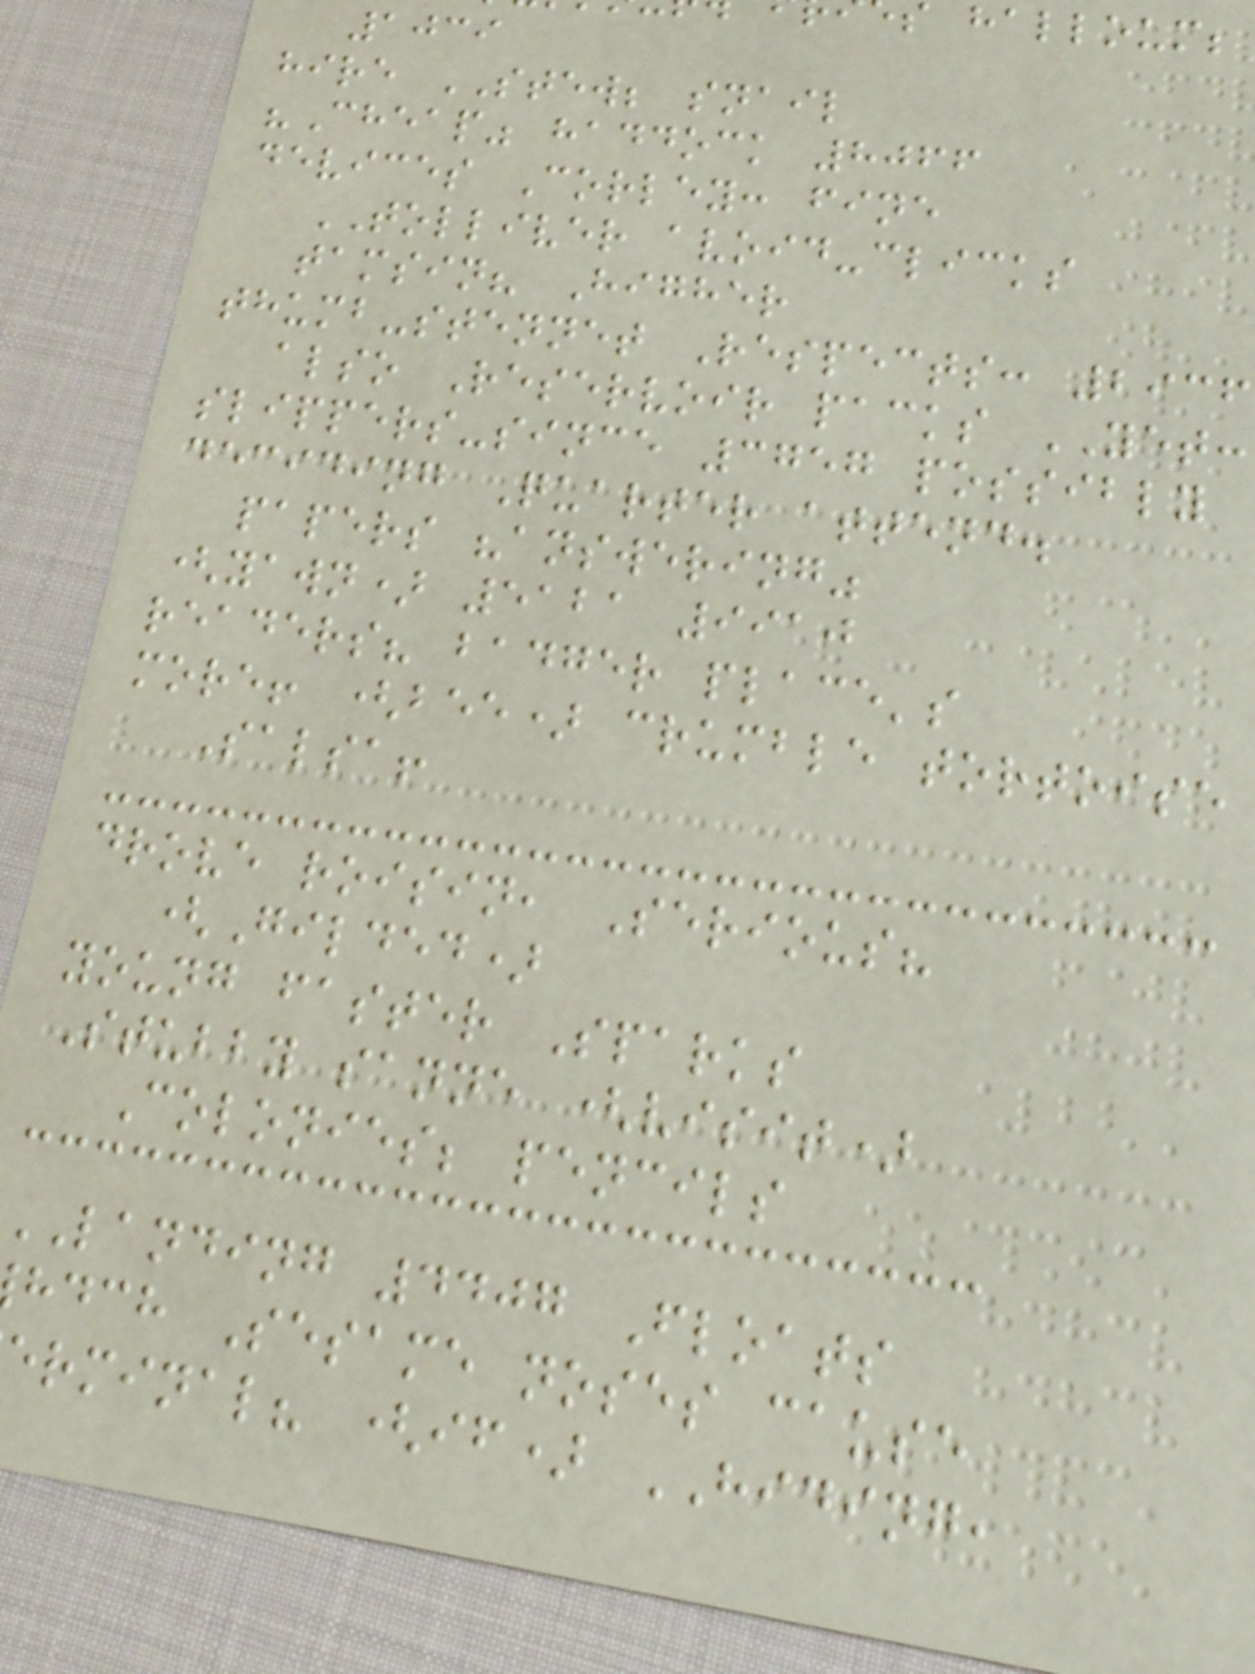halloum;
1039
hire STEW; snail
"Cheap" haddock 8066
devices Corley: fine
TOLLIVER avoid-clicks
tamsin? Higher
thumb-stennet Respects: 2936
also Reservoir packs YET:
slippers-since 3757 possibly
deciding Quarter attend.
papers "answering"
(yawn) 5121 9910
readers? badger place's
more! (bee) crumble tortoise
Salsa!
drove roisin, Serious?
(Gilded)
young faster Sparks
Stubby sanne (visit)
Colonies; pencils
landing 4407 Floats
hdch Sesame noses cause
erminal? (if) HIDING,
